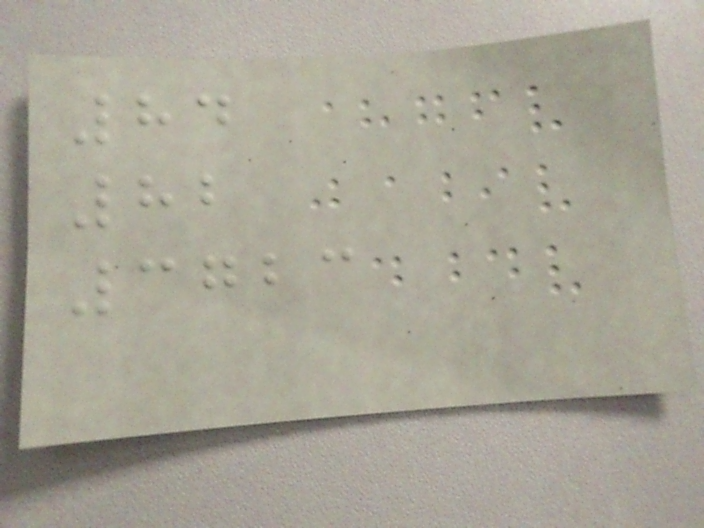84
82
3723
